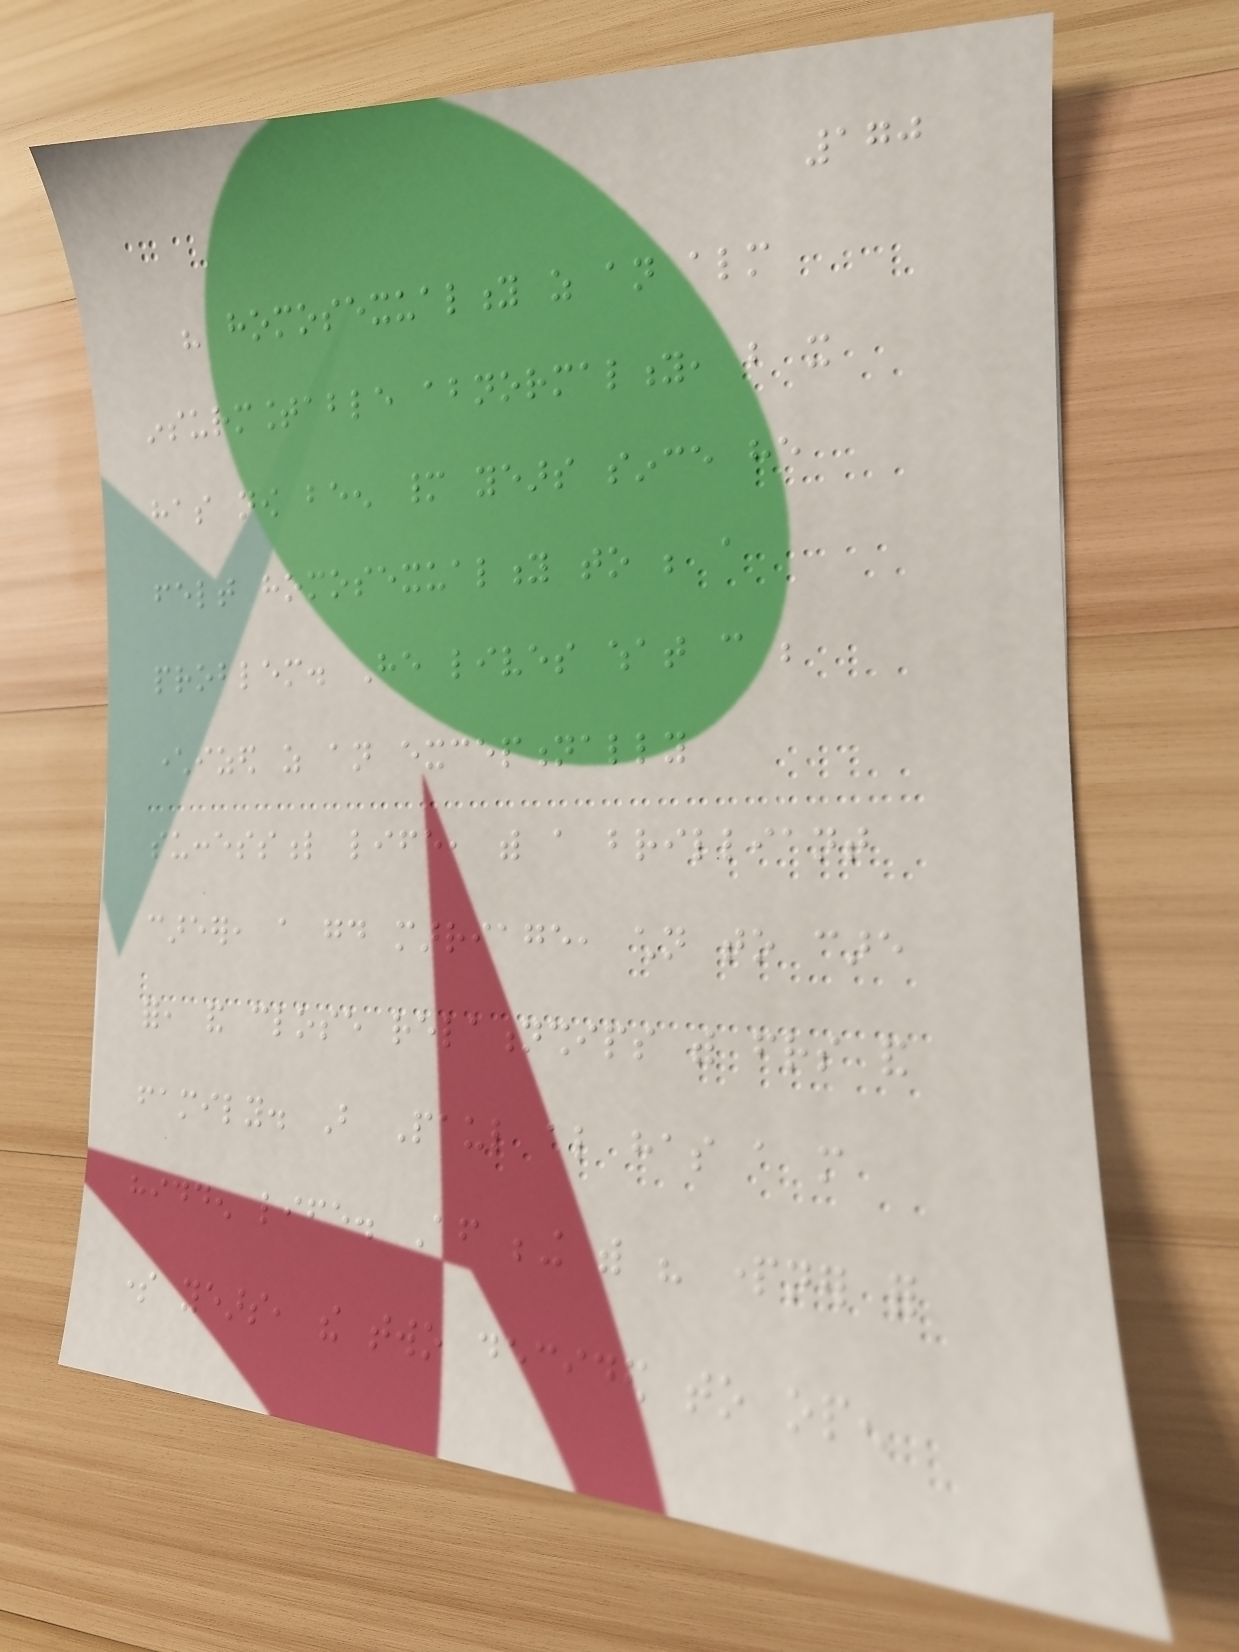170
his homosexuality as an almost
insurmountable abnormality, but it
has now been many years since he
felt homosexuality to be a
problem. He lives what can be
characterized as an exceptionally
successful life, with a brilliant
career, a good marriage, children to care
for, and close relationships with friends and
family. But Paul also has a more
hidden life. After being with his partner for
some years, the two decided to open
